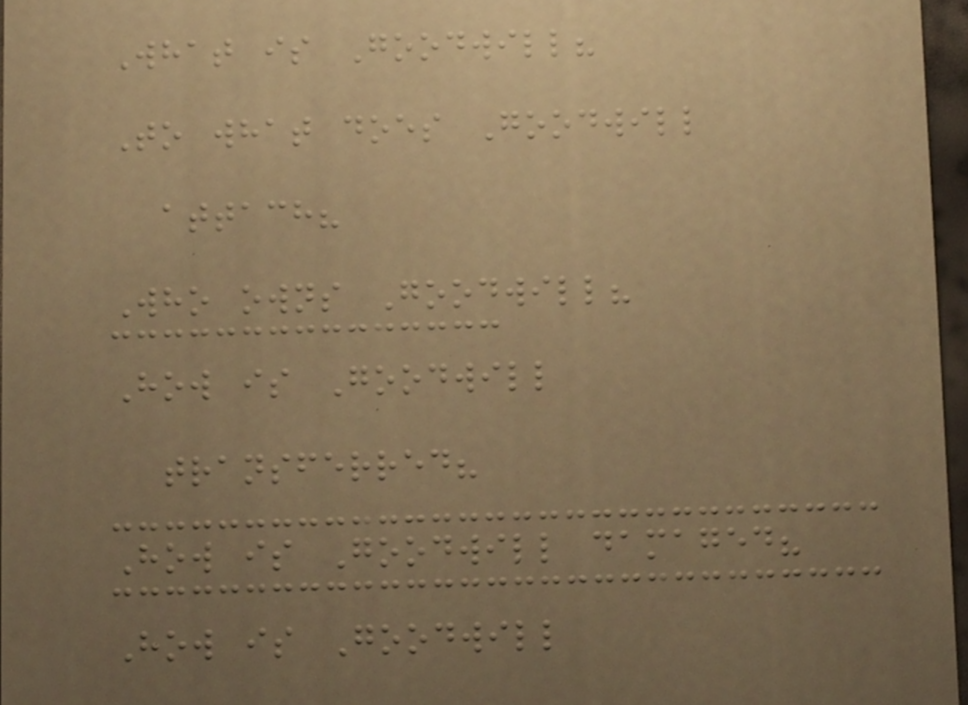What is Goodwill?
To what does Goodwill
attach?
Who owns Goodwill?
How is Goodwill
transferred?
How is Goodwill damaged?
How is Goodwill
